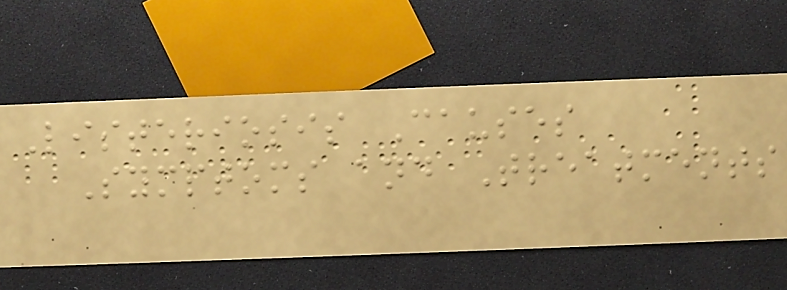Listeriosis Causes
Symptoms and Treatments
